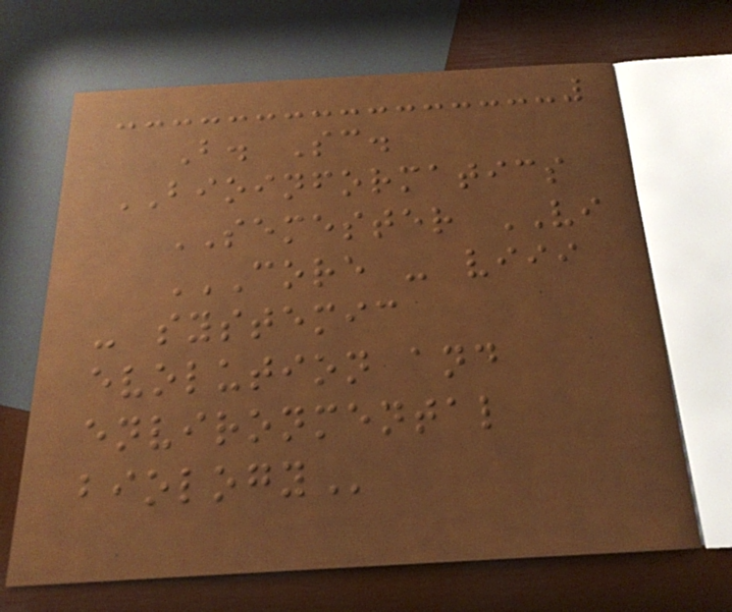B. Sc.
BIOINFORMATICS
SEMESTER VI
CORE - VIII
- SYSTEMIC
EVOLUTION AND
ENVIRONMENTAL
BIOLOGY
